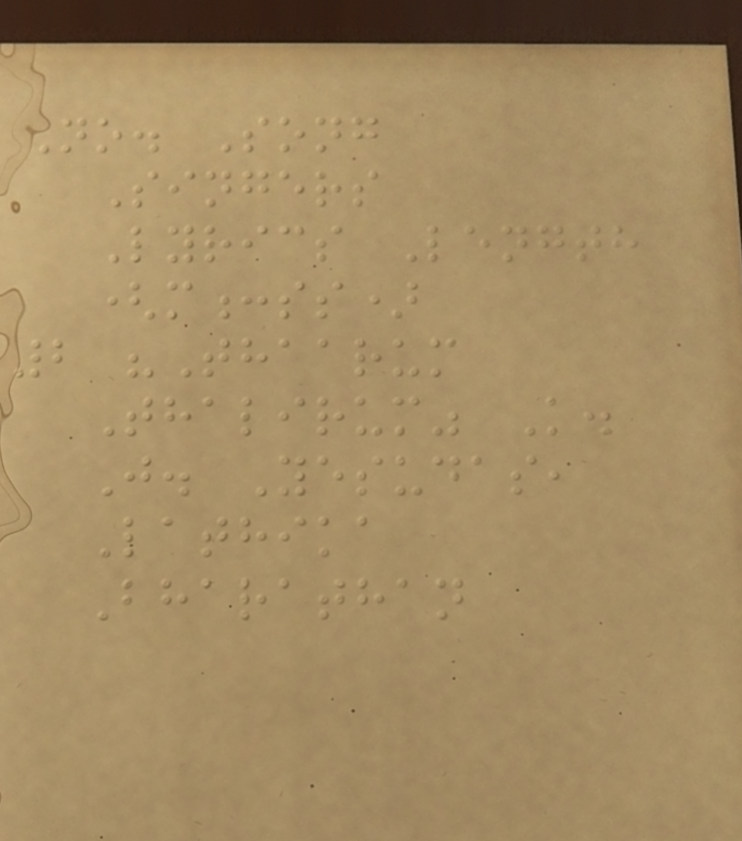No. Song
Singers
Lyrics Length
(m:ss)
2 "Thaarum
Thalirum" K.
J. Yesudas,
Lathika
Bharathan
